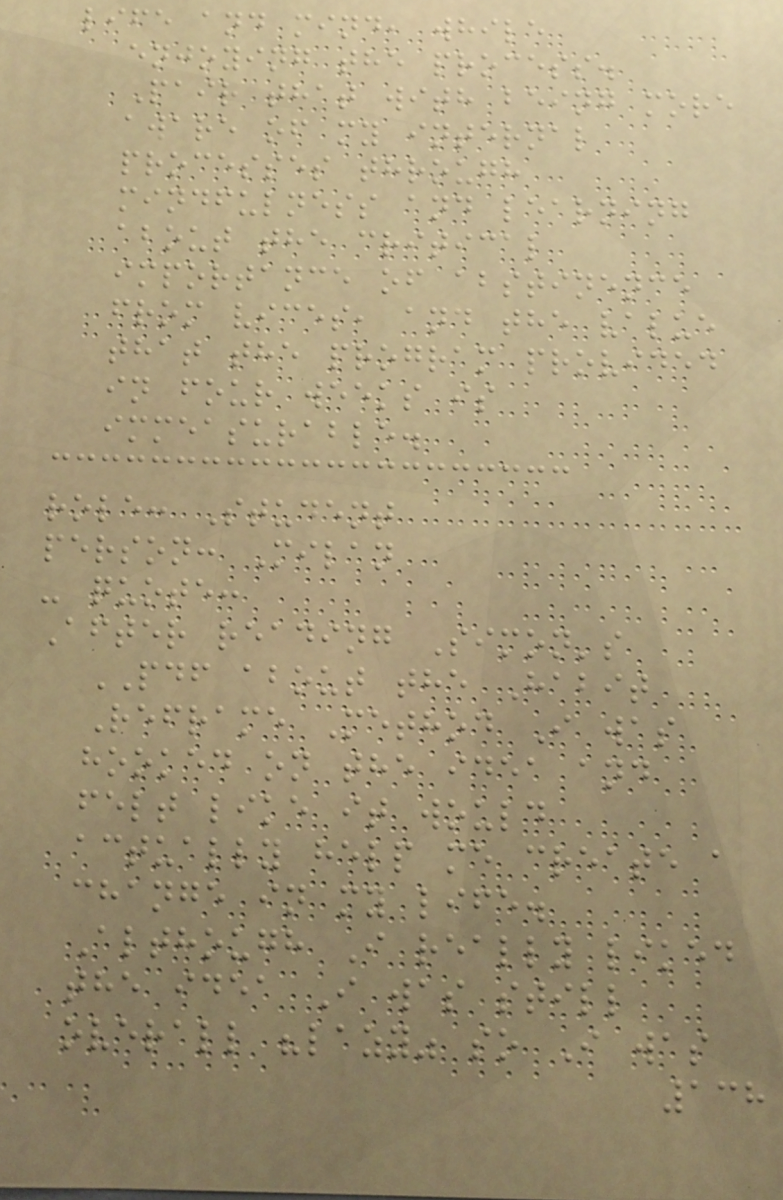life and mind, while
enjoying the process.
Pair that with being more
aware of my internal
processes through
mindfulness and learning
about the critical
importance of abstinence
from vices, and the value
that the program provided
in four weeks is
immeasurable.
role: Student
person: Milan
- quote:
After reading Simon's
PDF about the Habit
Reframe Method I was
hooked on the idea and
felt like it would
actually help me create a
change in my life.
Although I really liked
the idea I was still
overall "lazy" so I was
138
